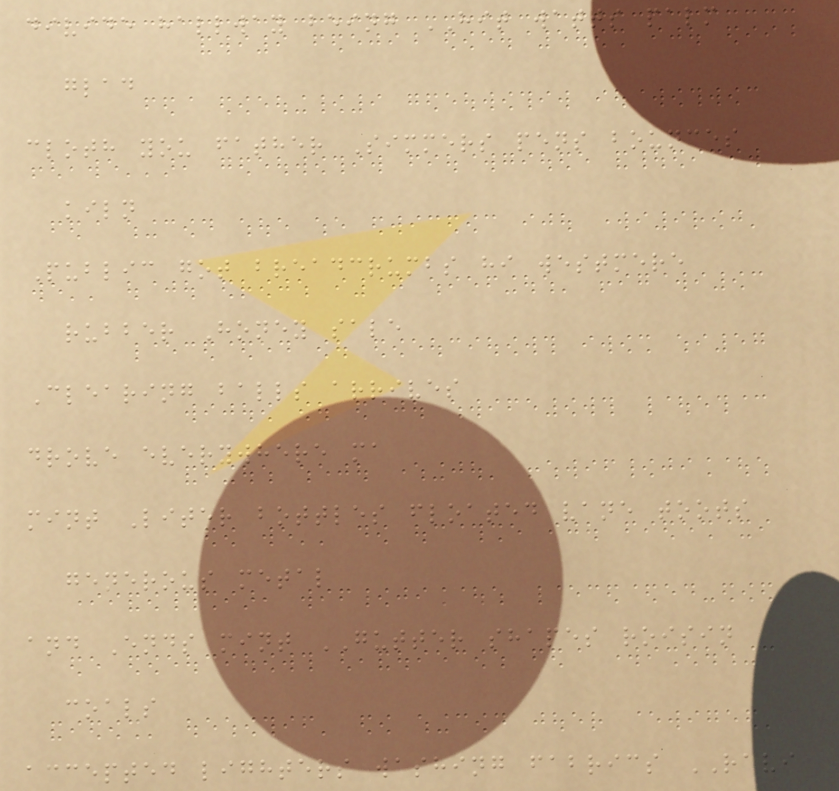divide hallway being HIT watts palm
glad
cloth you father Simmers pens bounces
kiln
Public got breadcrumbs hi westmere
rubber Honey sale
Clearing balls arrives
drove everywhere ma
mint Liter bottles floated vane toots
generous metal
and Ends mint GUTTER shapes roisin
coals
accepted lighters washing fabrics RAVI
